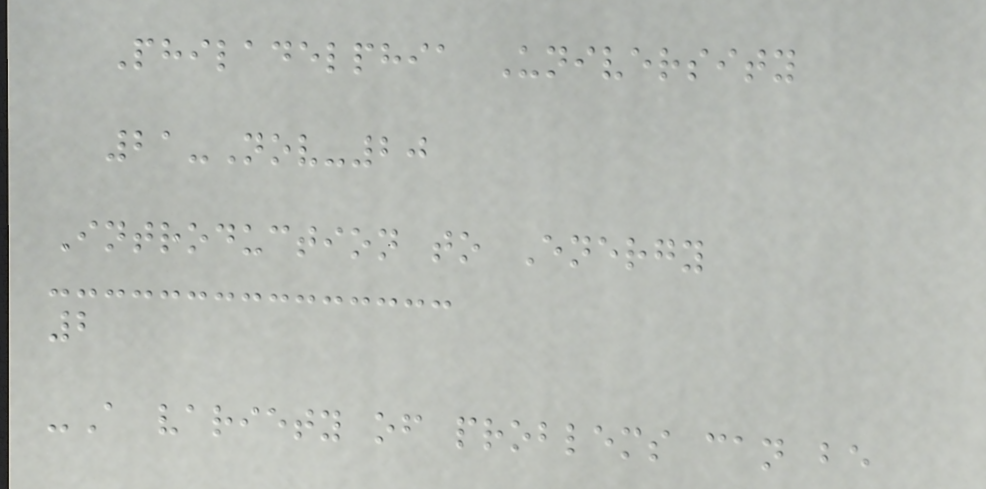Philadelphia University
21-Nov-20
Introduction to Energy
2
-A variety of problems can be
